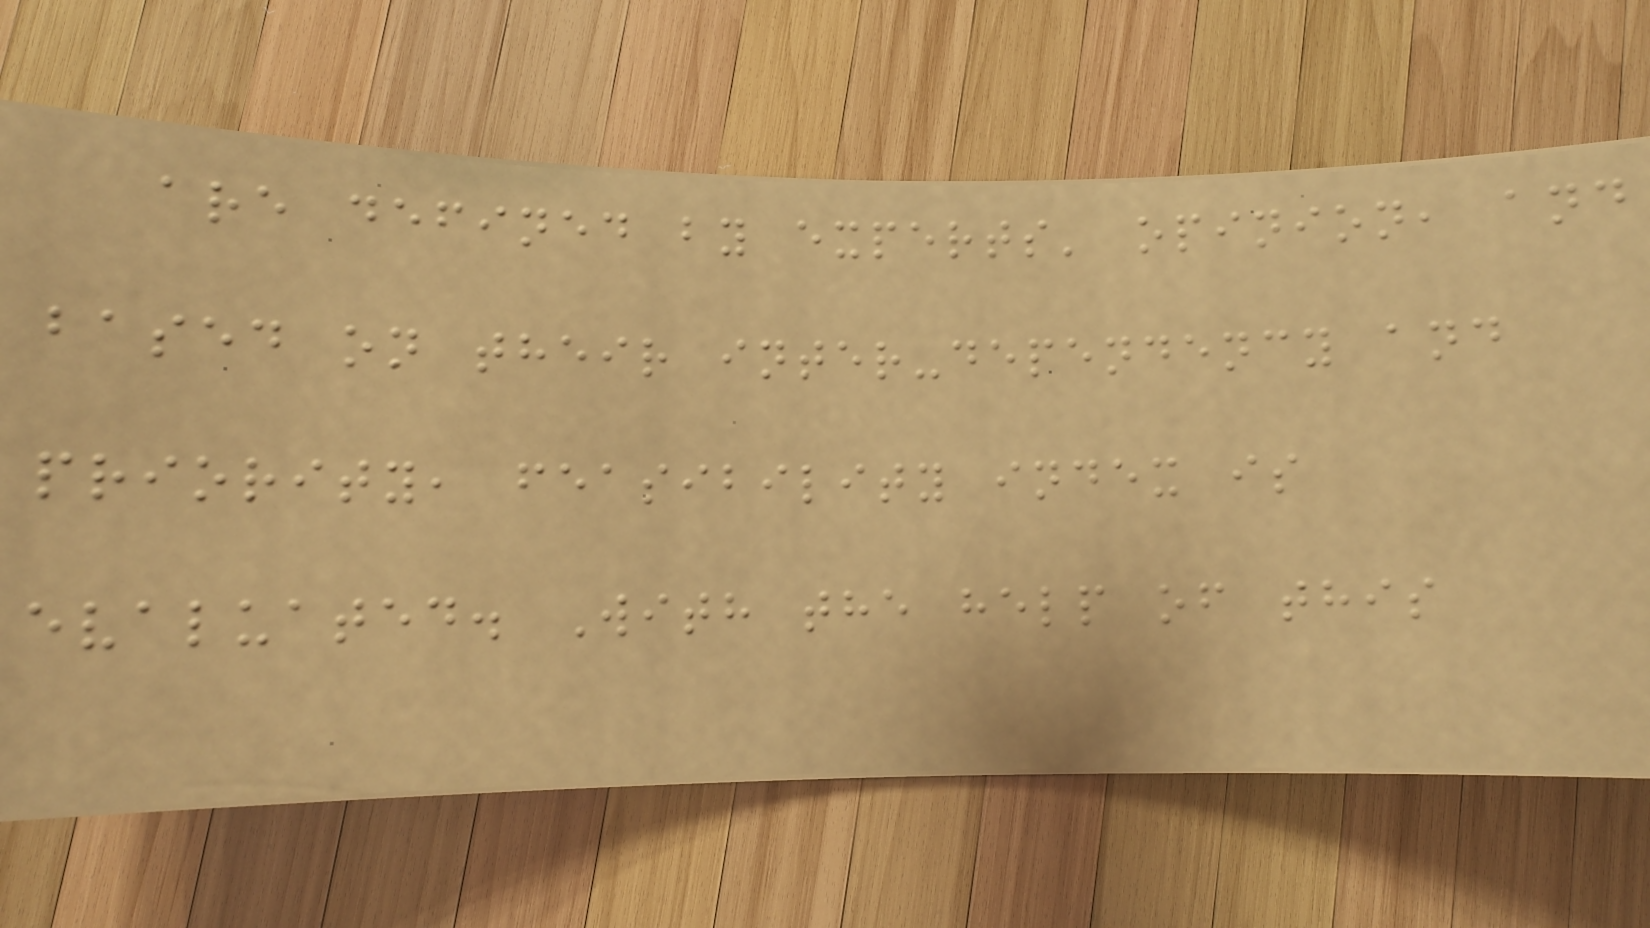are defined by experts' opinion, and
based on their inter-dependency and
priority, feasibility index is
evaluated. With the help of this
